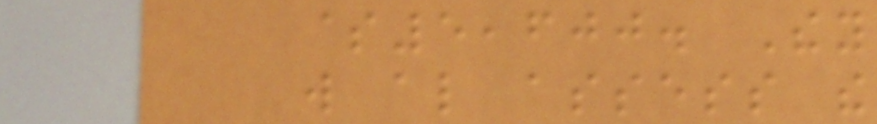$5,600. They
will also assess the
